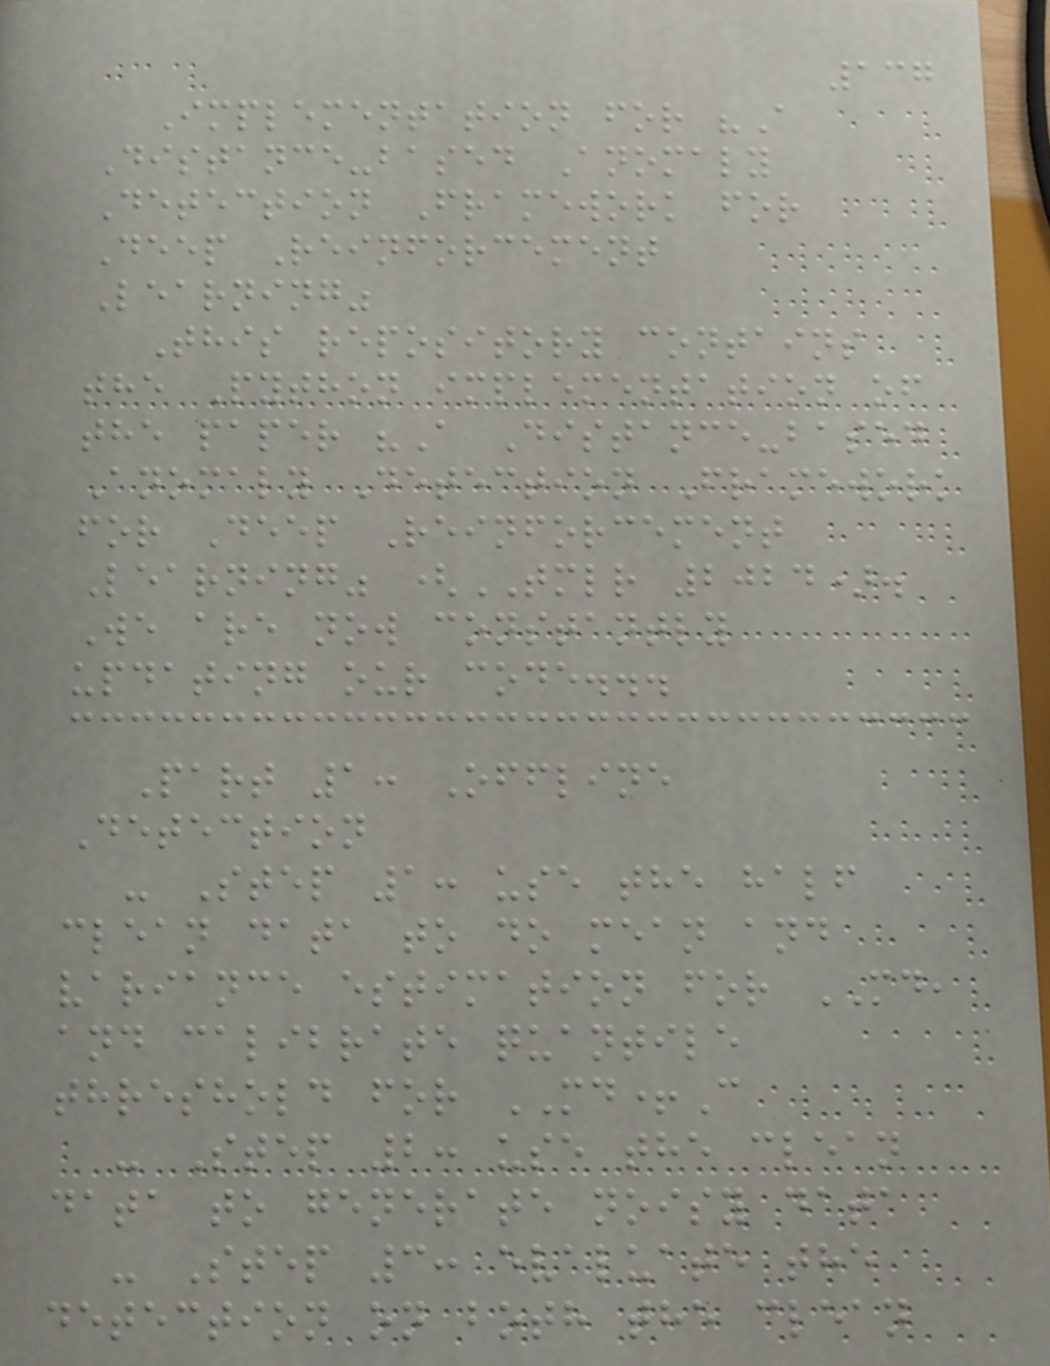137
Implementation for "A
Distance-based Anomaly
Detection Framework for
Deep Reinforcement
Learning"
This repository contains
the Python implementation of
the paper "A Distance-based
Anomaly Detection Framework
for Deep Reinforcement
Learning" (TMLR 2024).
We are now constantly
updating our code...
Part 1: Offline
Detection
- Step 1: use the half
clean data to do mean and
variance estimation for MD,
and calibrate quantile
threshold for MD+C
- Step 2: use the clean
data to generate noisy data
- Step 3: evaluate the
detection on both the clean
